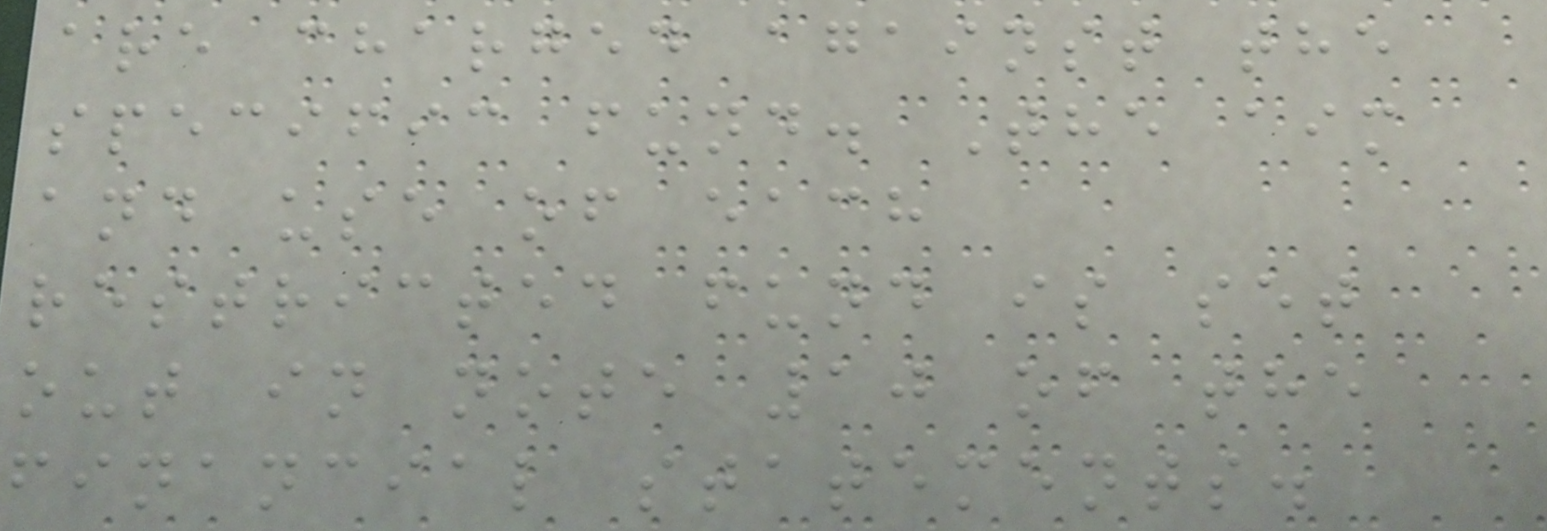are charged against the
specific fund. The aim
and use of each
restricted fund is set
out in note 10 of the
financial statements.
